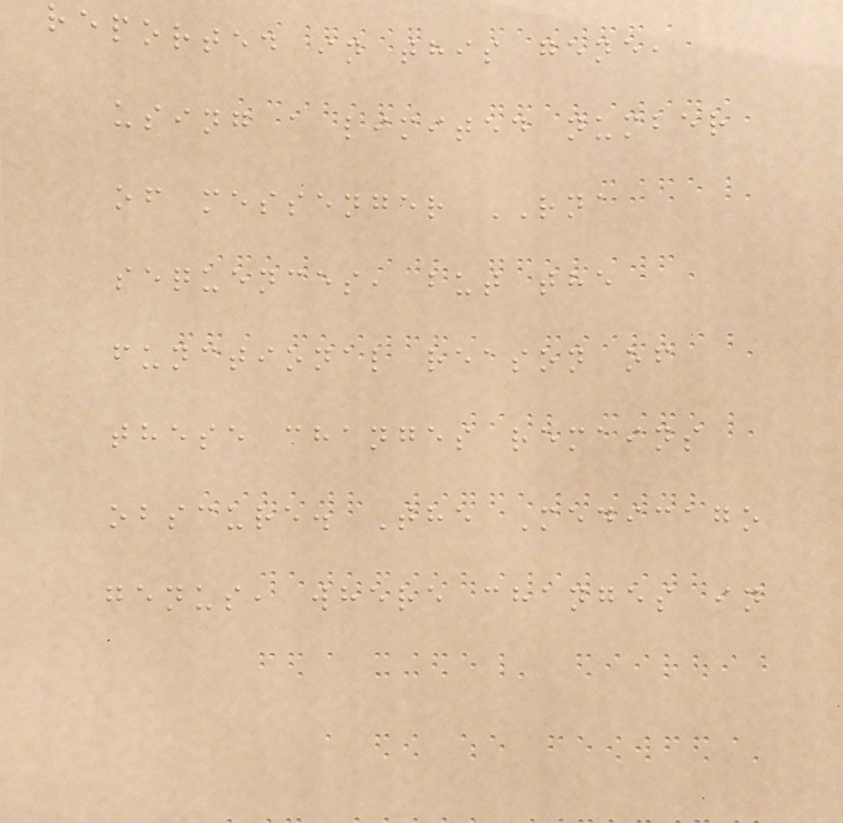reported in this gene,
using a limited number
of messenger RNA
sequences, but the
functional reason of
these changes remains
obscure. The Medicago
genus, where changes in
